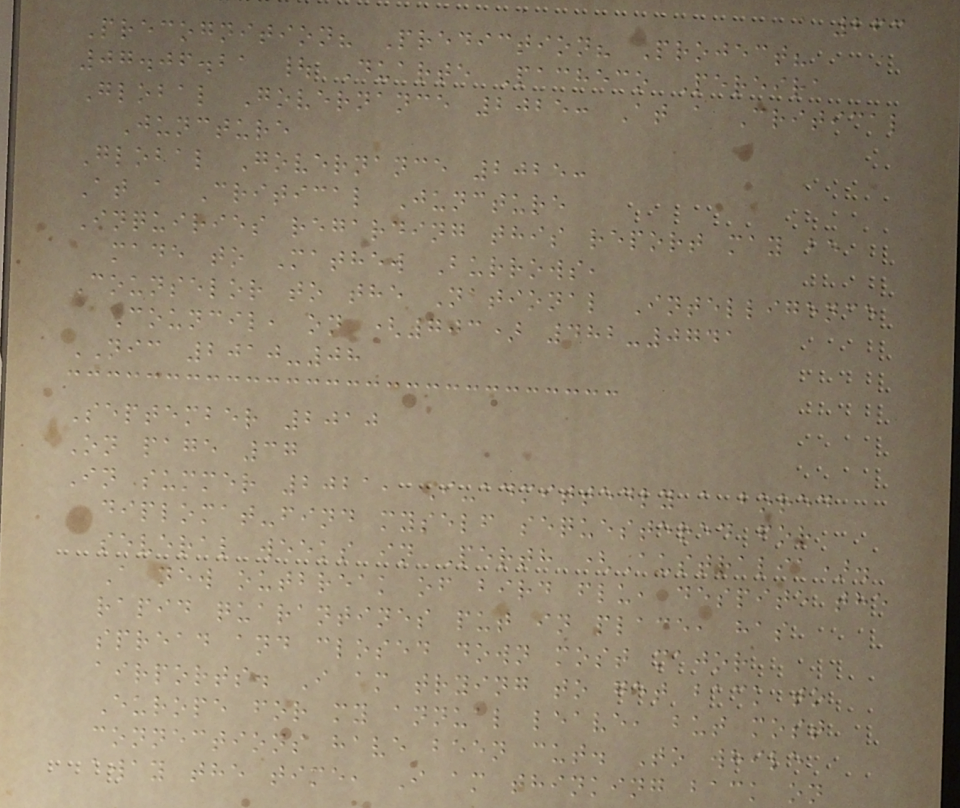263
Precognition? Prediction? Project?
07.06.21 | Duarte Pacheco Pereira
Global Governance 2025: At a Critical
Juncture
Global Governance 2025:
At a Critical Juncture
Inquiries regarding this report may be
made to Mathew Burrows,
Counselor to the National Intelligence
Council, on (703) 482-0741
NIC 2010-08
September 2010
On page 37
In summer 2021, I-admittedly a bored
diplomat-find myself sequestered for
several weeks in Perth (Australia).
A new outbreak of bird flu, despite the
rapid quarantines put in place, has
spread and closed down most major
airports. I am trying to get back to
Europe for my annual leave, but most
connections have been cut. To while
away the time, I am thinking back on
